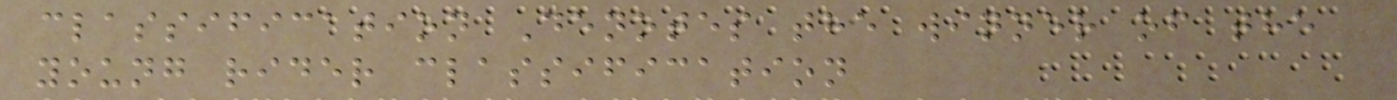classification Denotes the winner of the
young rider classification
